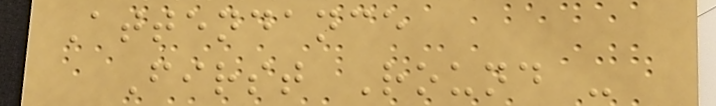Attendance
First Round -
